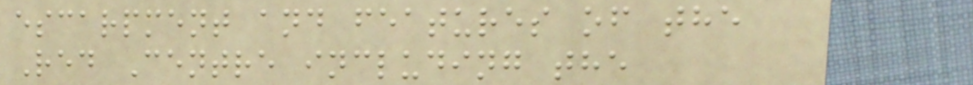escarpment and features of the
Red Centre including the
